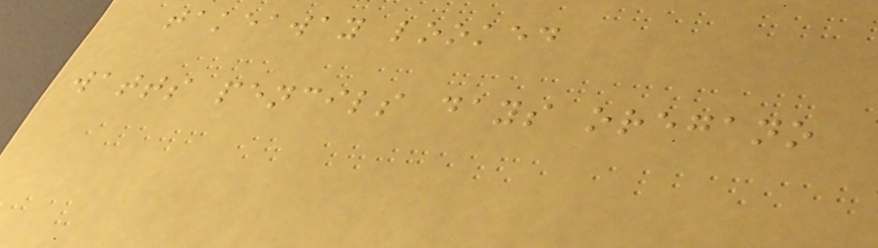takeaway looked
watts pencils days oregano
